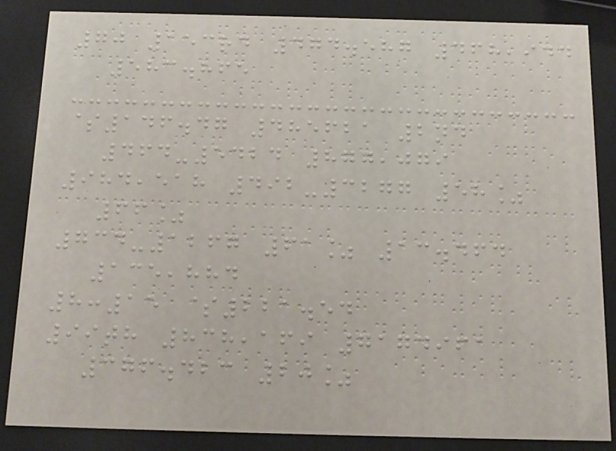70 153rd 474.587 468,944
583.865
$146.47 485621 2nd
464-5424 877,079
984,518 492-3277 58%
66%
734-1267 61% 13.464
135,884
8:15 $221.54
99th 838,169 7174961
376.423 20%
